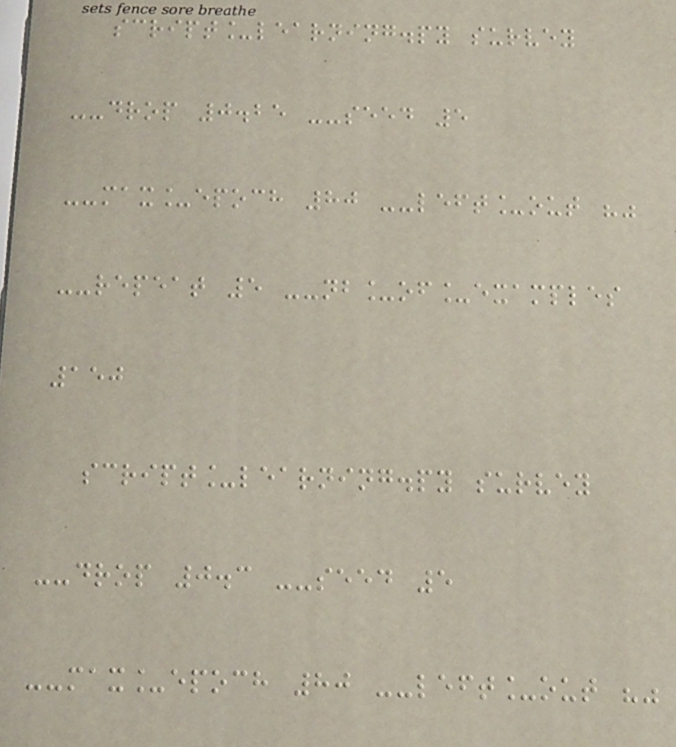script_learning.py survey
--drop 0.25 --seed 5
--max_epoch 80 --left_out ""
--repeat 5 --nb_of_examples
150
script_learning.py survey
--drop 0.3 --seed 5
--max_epoch 80 --left_out ""
